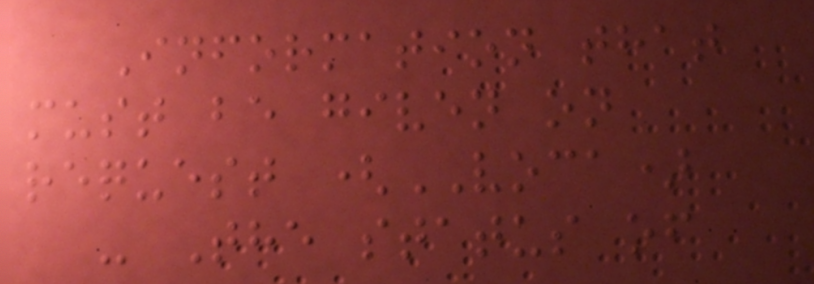Information that
must be given on
request (VOCA)
- The status of
